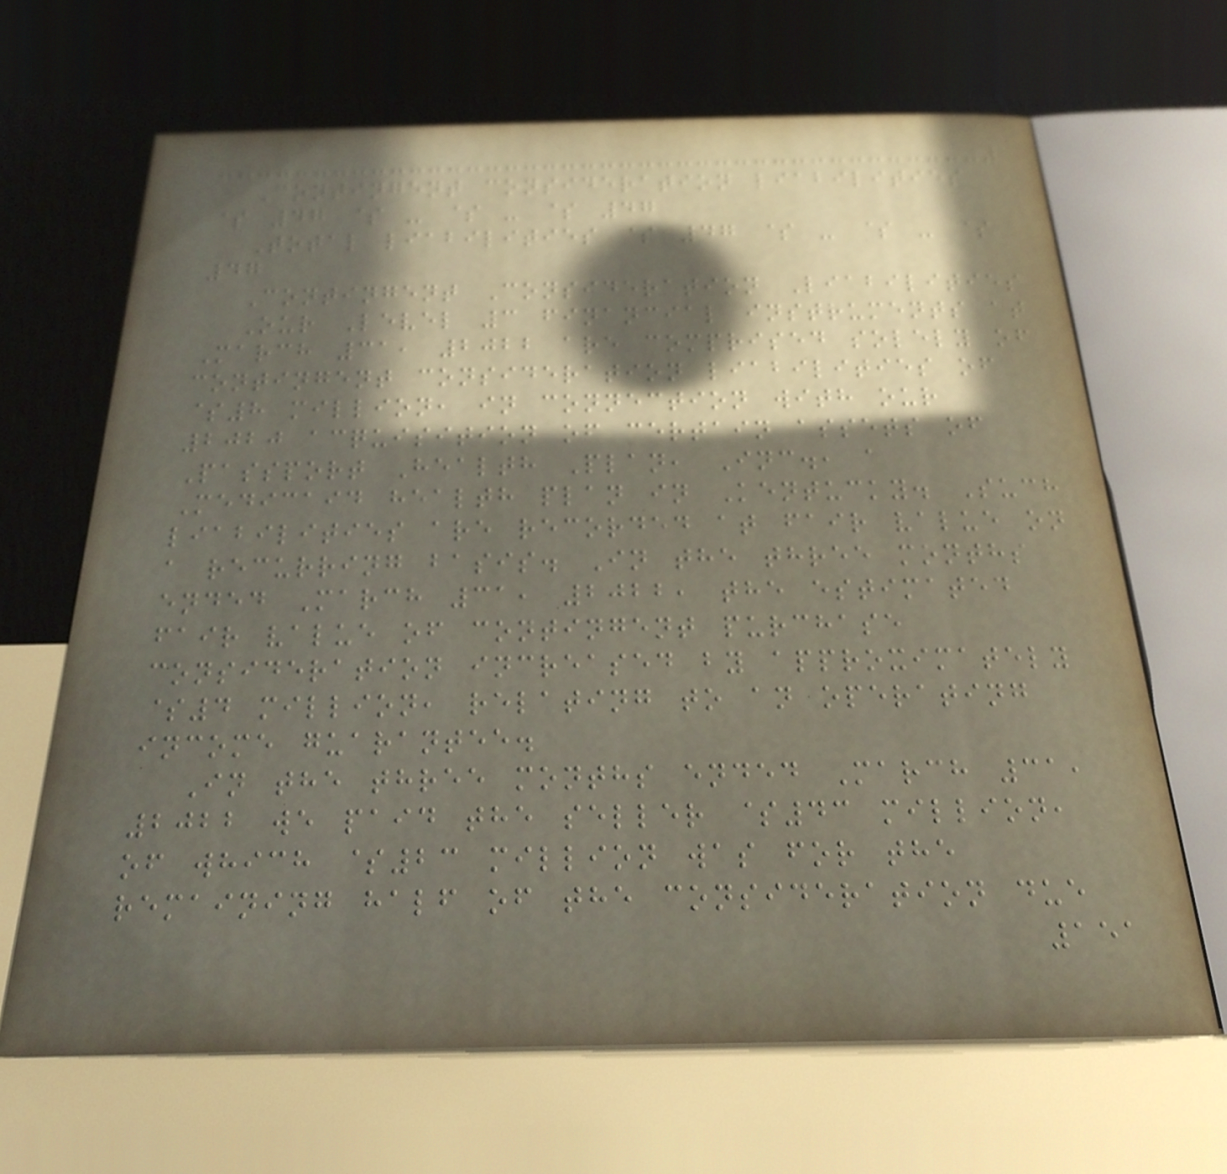Contingent consideration liabilities
$ 47 $ - $ - $ 47
Total liabilities $ 47 $ - $ - $
47
Contingent Consideration Liabilities
Our Level 3 financial instruments at
March 31, 2022 are comprised solely of
contingent consideration liabilities of
$8 million, in connection with our
2020 acquisition of certain assets of
Passport Health Plan, Inc., a
Medicaid health plan in Kentucky. Such
liabilities are recorded at fair value on
a recurring basis. In the three months
ended March 31, 2022, the estimated
fair value of contingent purchase
consideration increased by approximately
$4 million, relating to an operating
income guarantee.
In the three months ended March 31,
2022 we paid the seller $43 million,
of which $23 million was for the
remaining half of the consideration due
151
